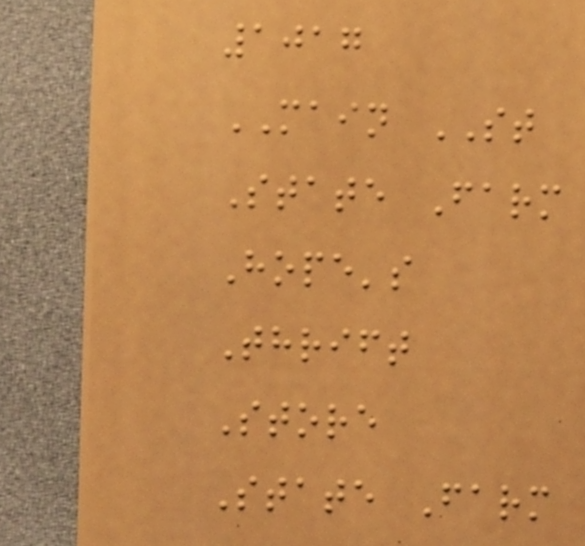1017
MAIN ST
State Farm
Hope's
Thrift
Store
State Farm
